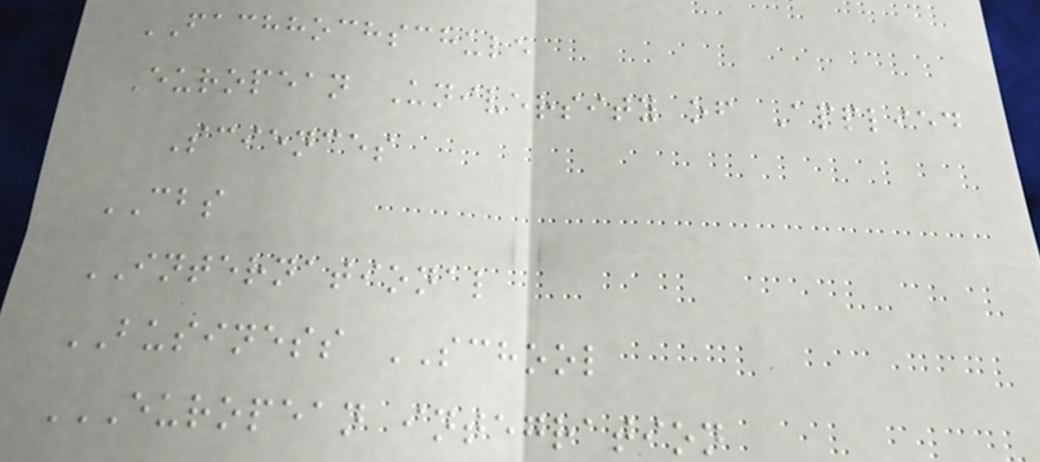FACHHOCHSCHULE
European University of Applied
Sciences
CBS
INTERNATIONAL
BUSINESS SCHOOL
EUROPEAN INTEGRATION
